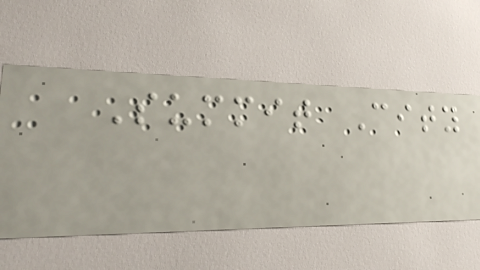Summit City
